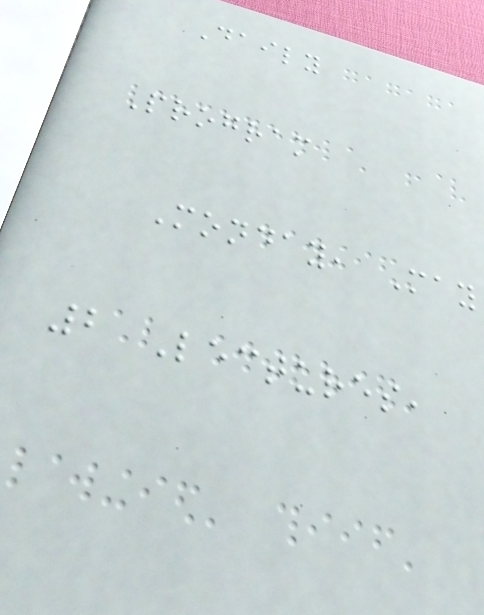Daily
Program
Monday, May
2 Lectures,
